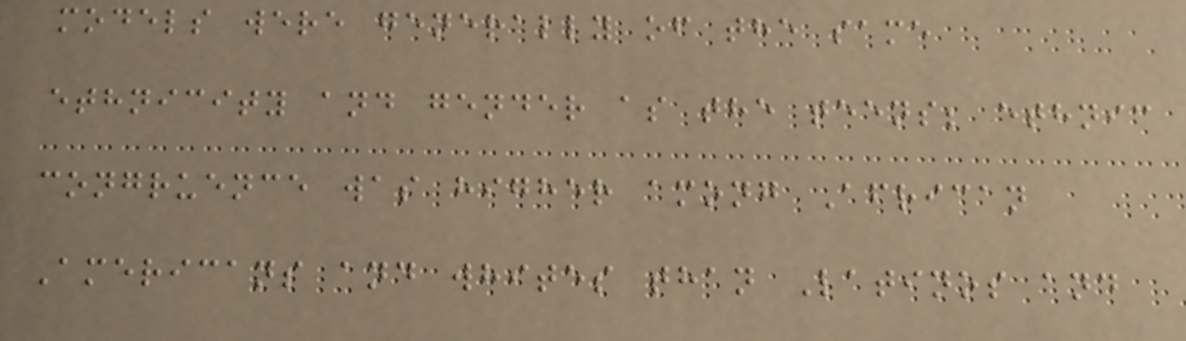models were generally of the same
ethnicity and gender as the teens; ethnic
congruence was higher among African
Americans and whites than Latinos and
